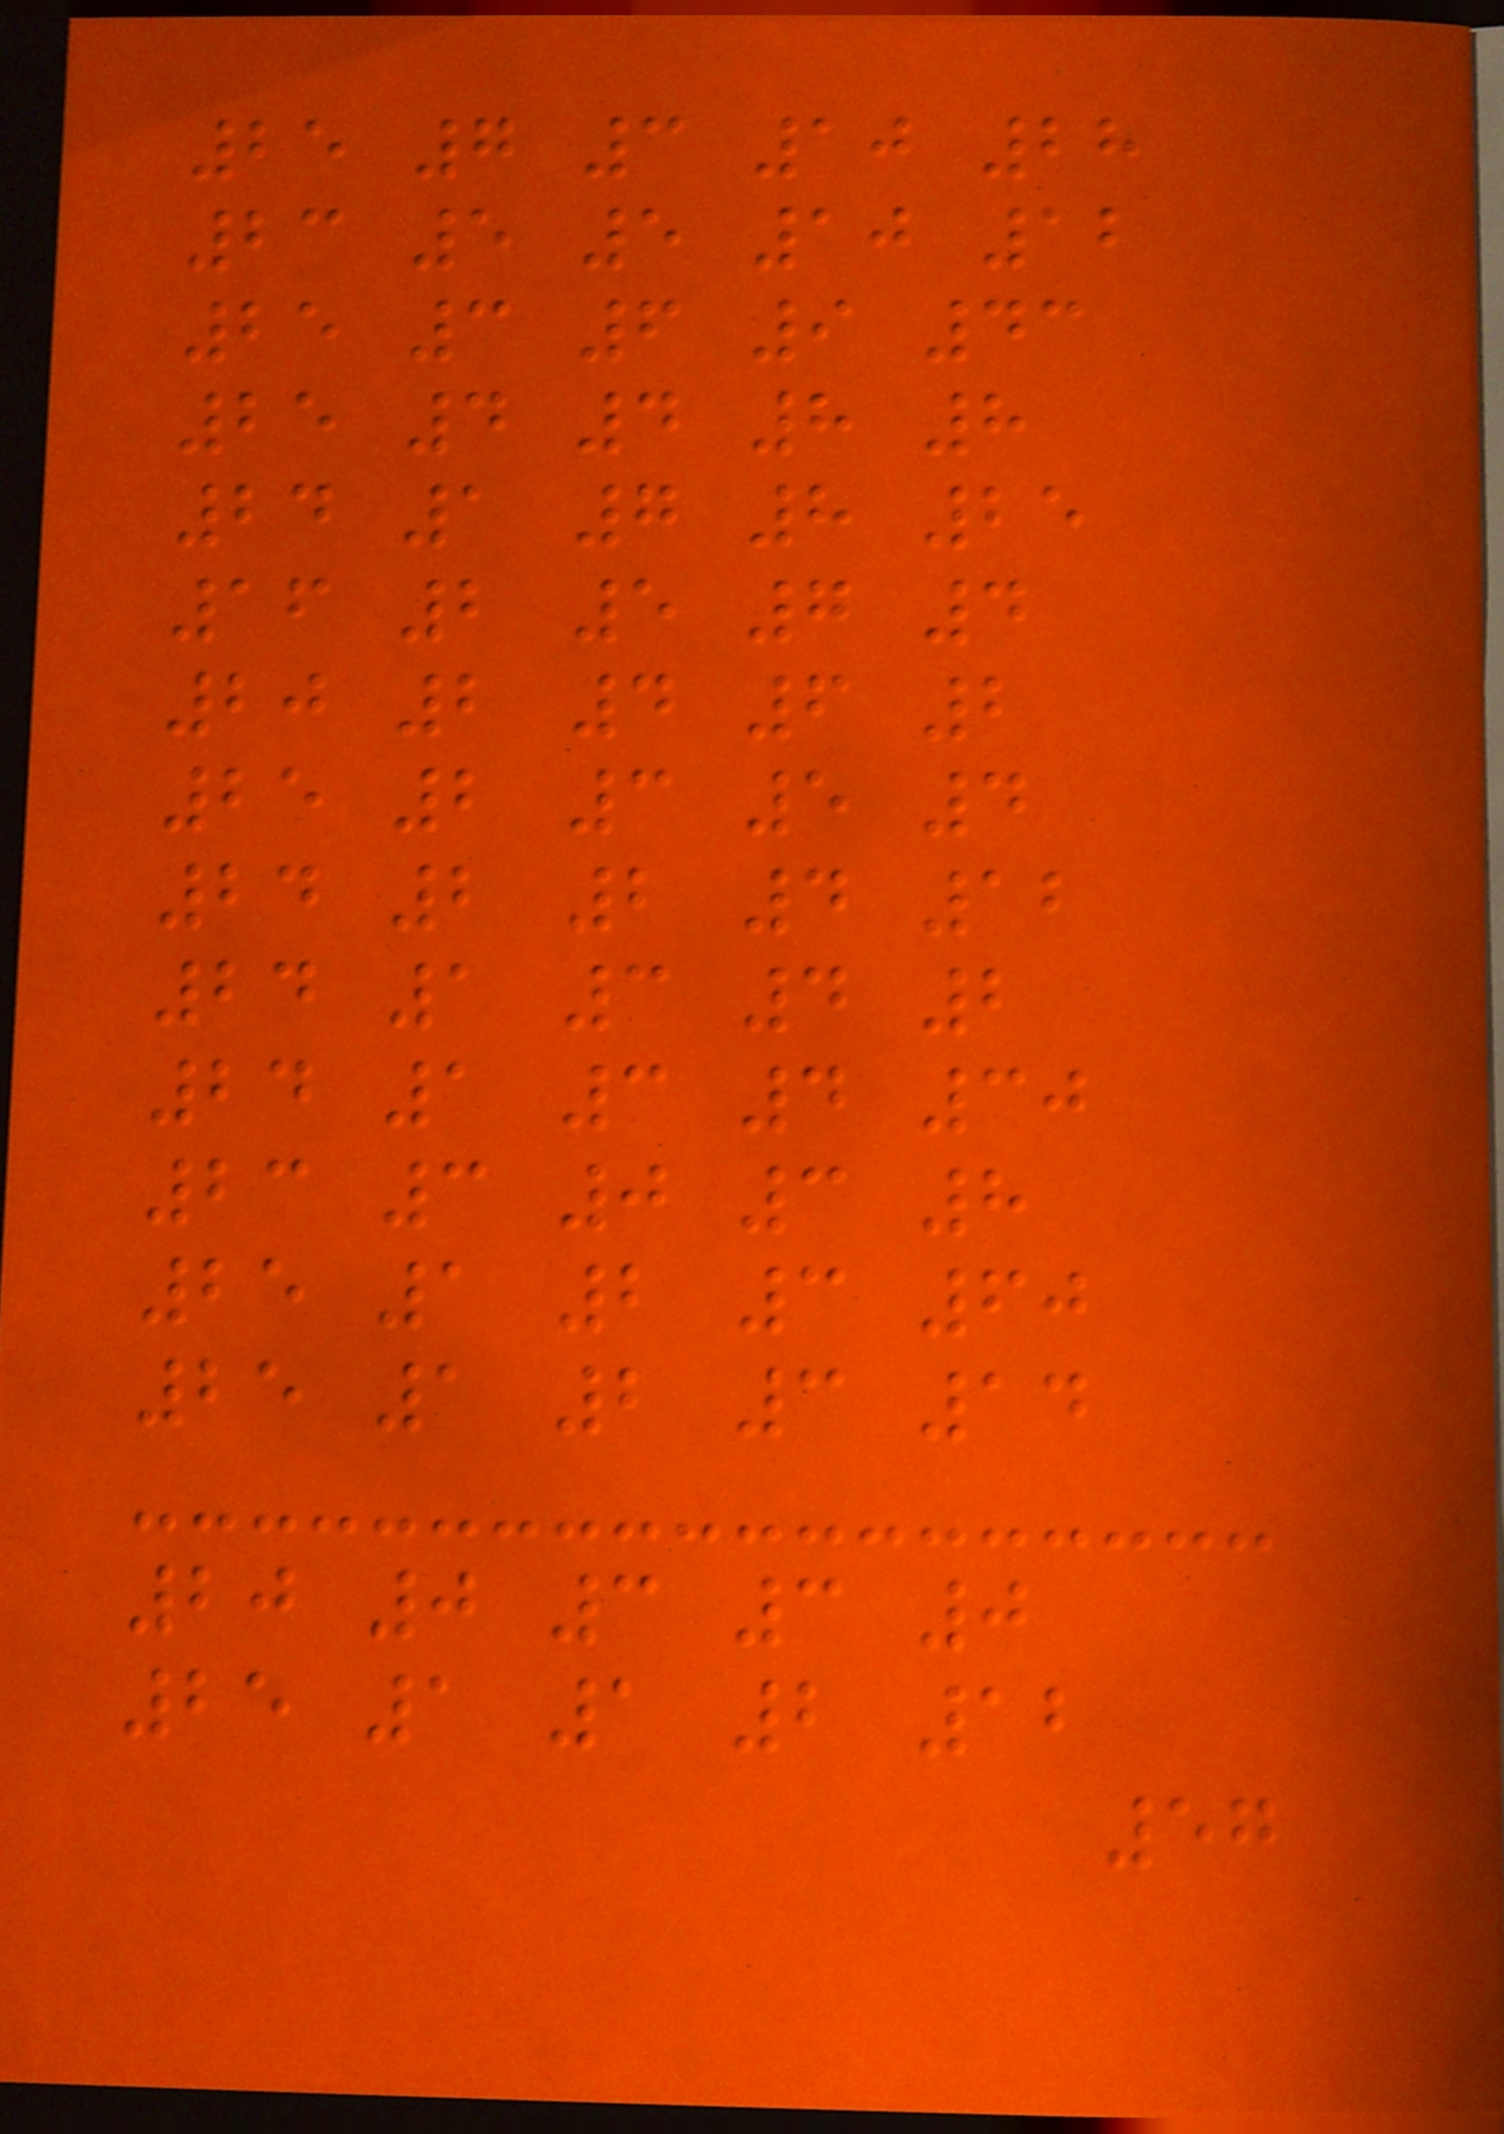25 7 3 10 28
23 5 5 10 12
25 3 6 9 43
25 4 4 8 8
24 1 7 8 25
16 2 5 7 4
20 2 4 6 2
25 2 3 5 4
24 2 2 4 12
24 1 3 4 2
24 1 3 4 30
23 3 0 3 8
25 1 2 3 60
25 1 2 3 14
20 0 3 3 0
25 1 1 2 12
57
